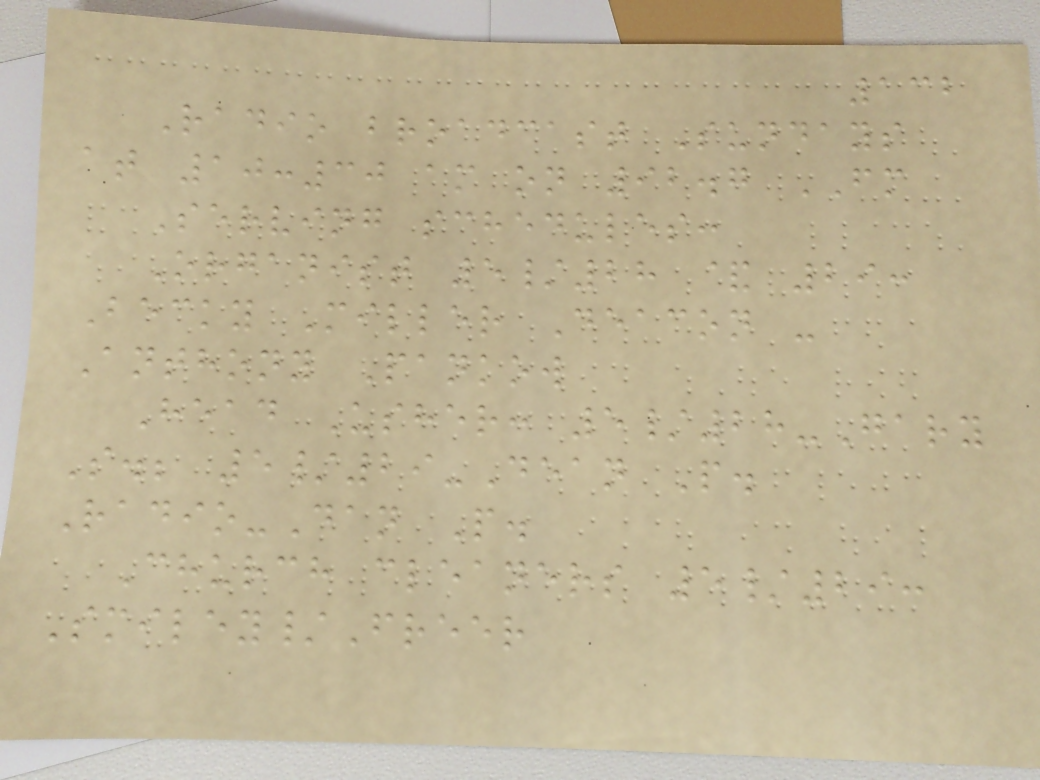132
Radio broadcast Sundays
at 10:30 am on 92.7 FM
Serving schedules:
Organist 5/28 & 29:
Becky Miller Deacon -
Anthony Pankow
Head Usher: 5/28-Gary
S.; 5/29-Dean P.
Radio-Dan P.
Church cleaners 5/29:
Smiley/Freer
